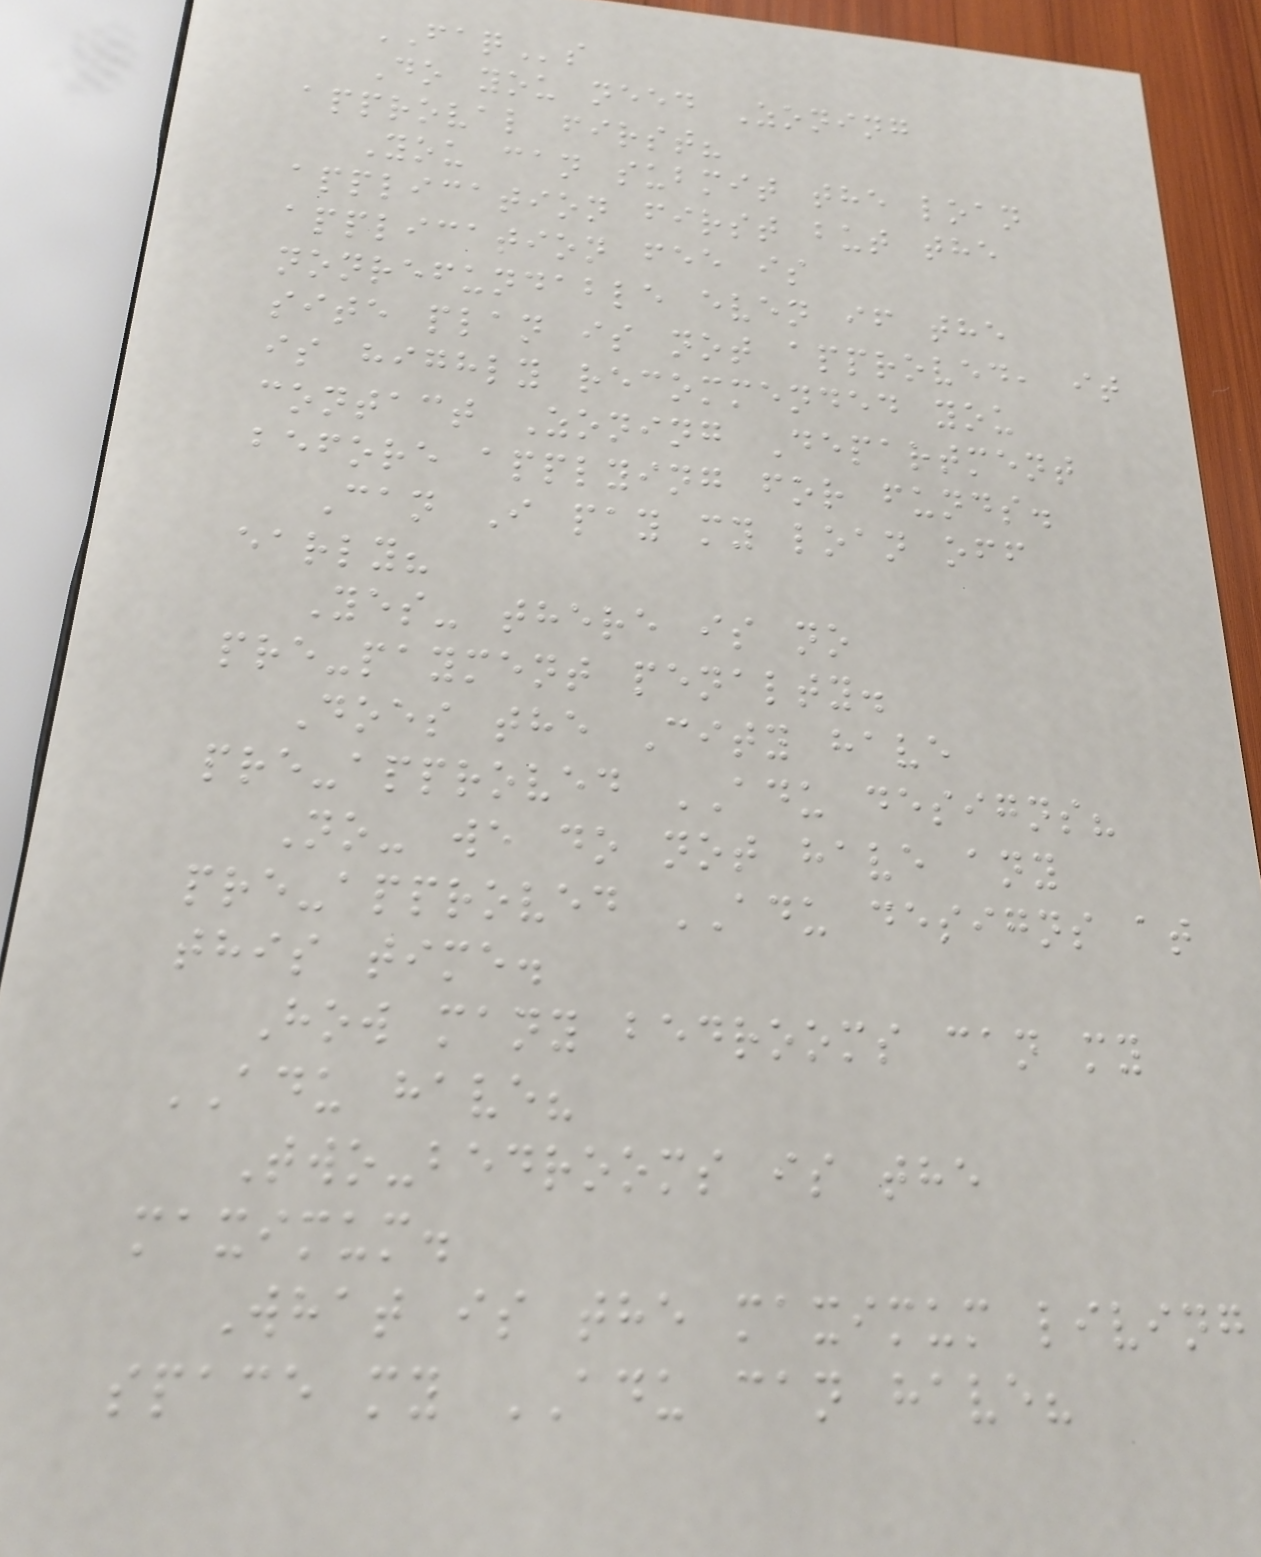FAQs
Do you need Zoning
approval first?
You can submit the loan
application first but the
application fee is
nonrefundable even if the
site plan is not approved, it
is highly recommended you
contact Zoning Department
before applying for funds.
Can I pay my loan off
early?
Yes- there is no
pre-payment penalty.
Does the City have
pre-approved ADU designs?
No- we do not have any
pre-approved ADU designs at
this time.
How many bedrooms can my
ADU have?
Two-bedrooms is the
maximum.
What is the maximum living
space my ADU can have?
